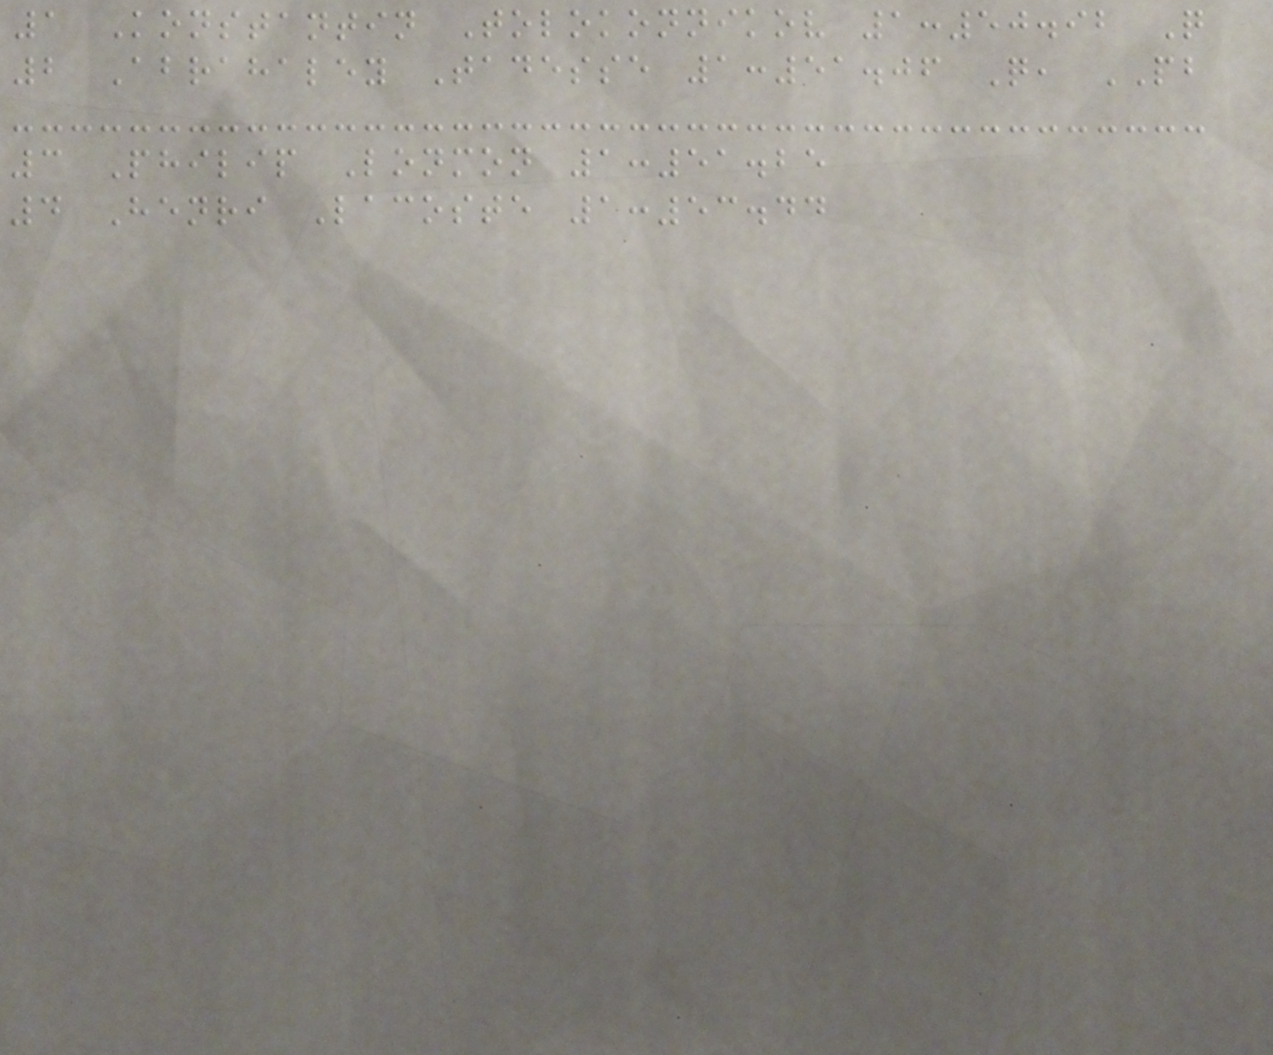1 Konstantin Tolokonnikov 1:50.92 Q
2 Abrahaley Tadesse 1:51.06 Q, PB
3 Philip Lonmon 1:51.25
4 Henri Lacoste 1:53.44
